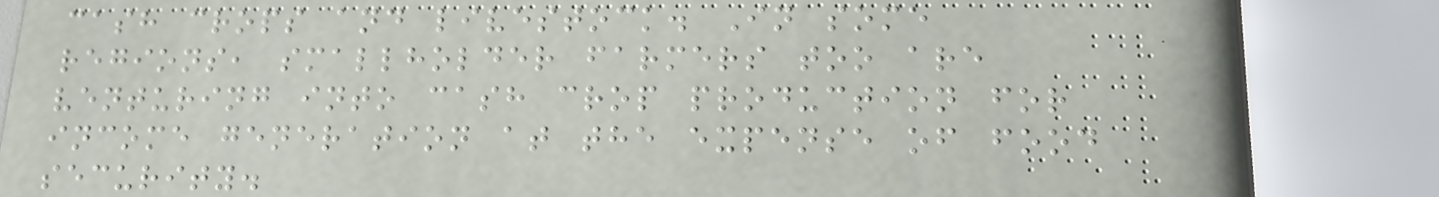cash crops and livestock. In some
regions, smallholder farmers too are
venturing into cash crop production for
income generation at the expense of food
security.
